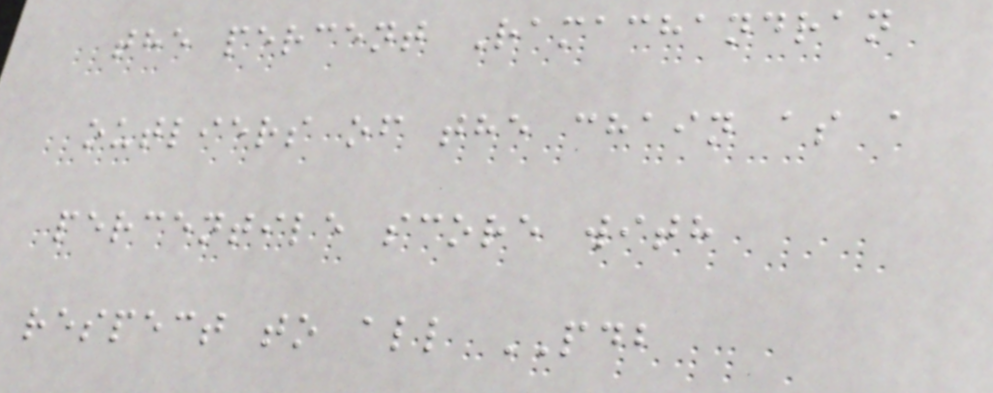the percent Ramachandran
outliers of the chain as a
percentile score with
respect to all PDB
